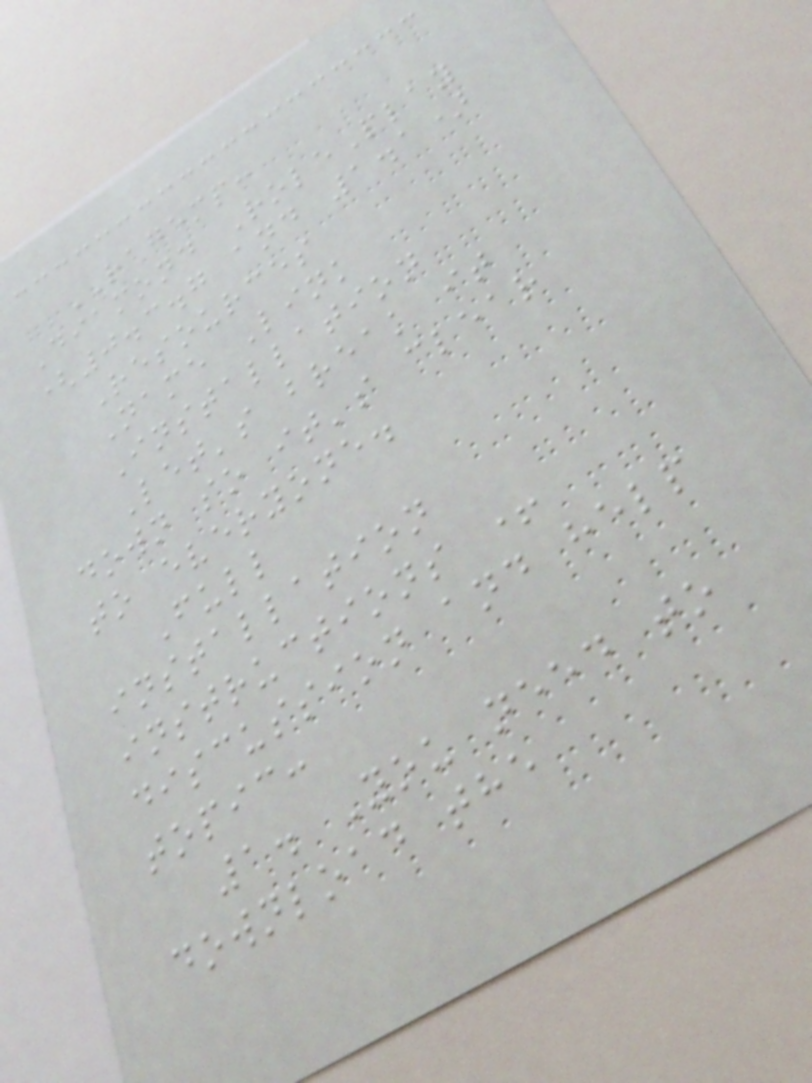RAGEMP:
Diamond RolePlay
(0.3.7 and 1.1)
Resources
Name Link
Installation
Let's break it
down so it's clear
to everyone.
Full
installation
instructions +
discussion and help
topic:
1. You need to
download the
